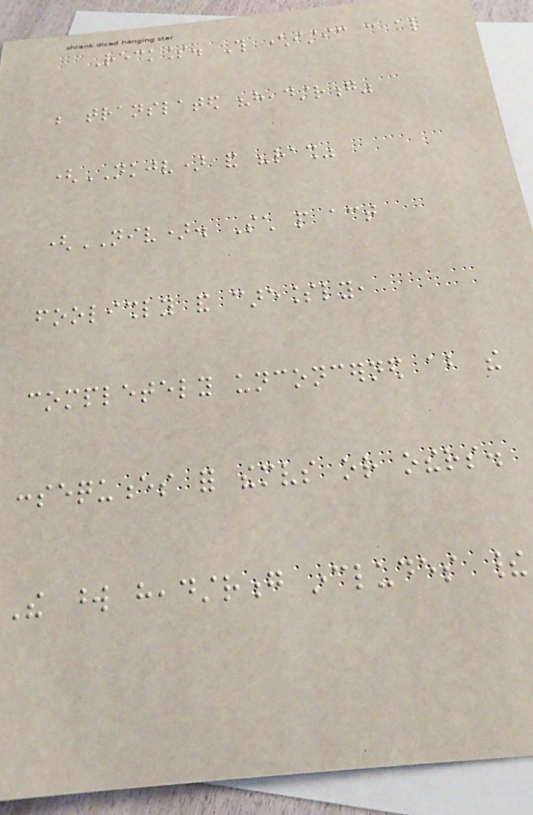Reckless. This characteristic can also
be translated "headstrong"
(NKJV) and "rash"
(NIV). Such people act
foolishly and carelessly,
completely unconcerned about the
consequences for themselves or others.
The word headstrong includes their
